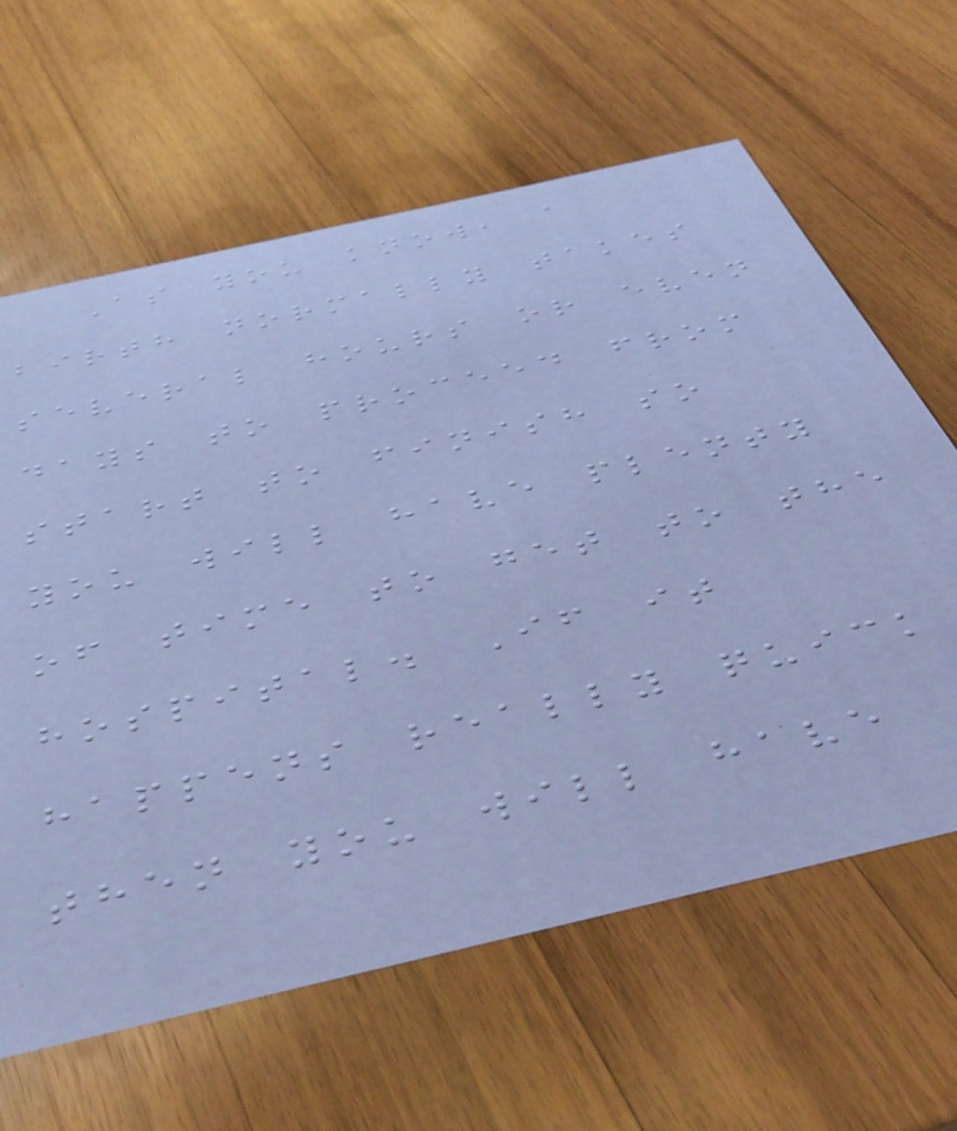As you know, a
birth normally takes
several hours or even
days to proceed from
start to finish so
you will have plenty
of time to get to the
hospital. If it
happens really quick
then you will have
